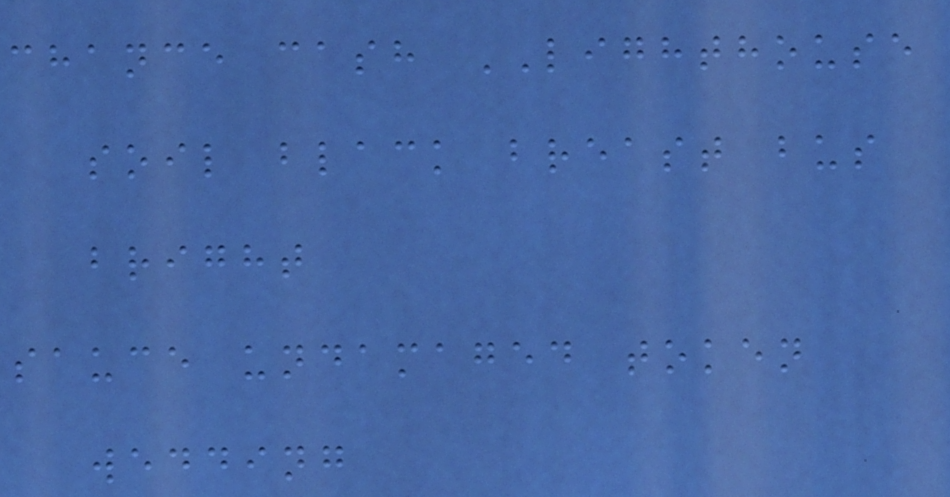chance cash LIGHTHOUSE
soil black breast bus
bright
sauce undamaged token
wedding
